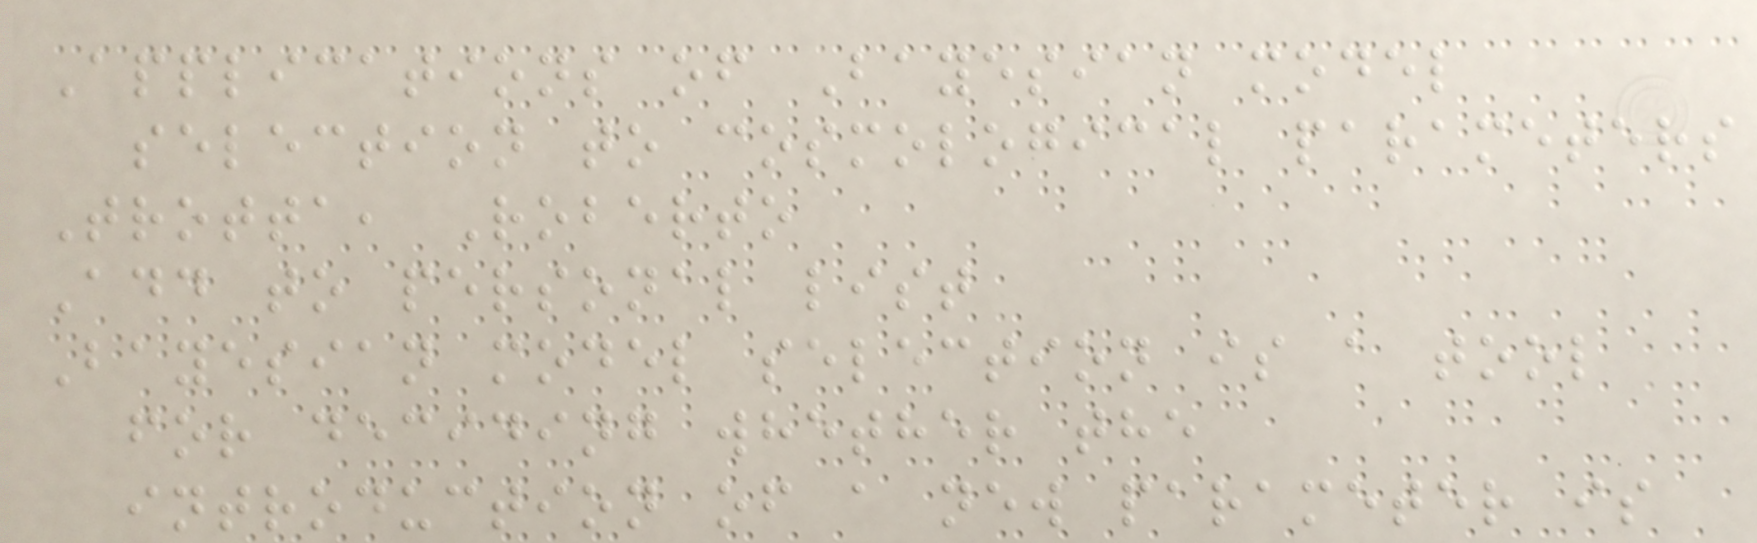Applications of Bayesian model
selection to cosmological parameters
Trotta, Roberto
Add to personal list
Bayesian model selection is a tool
for deciding whether the
introduction of a new parameter is
